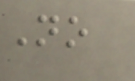No
